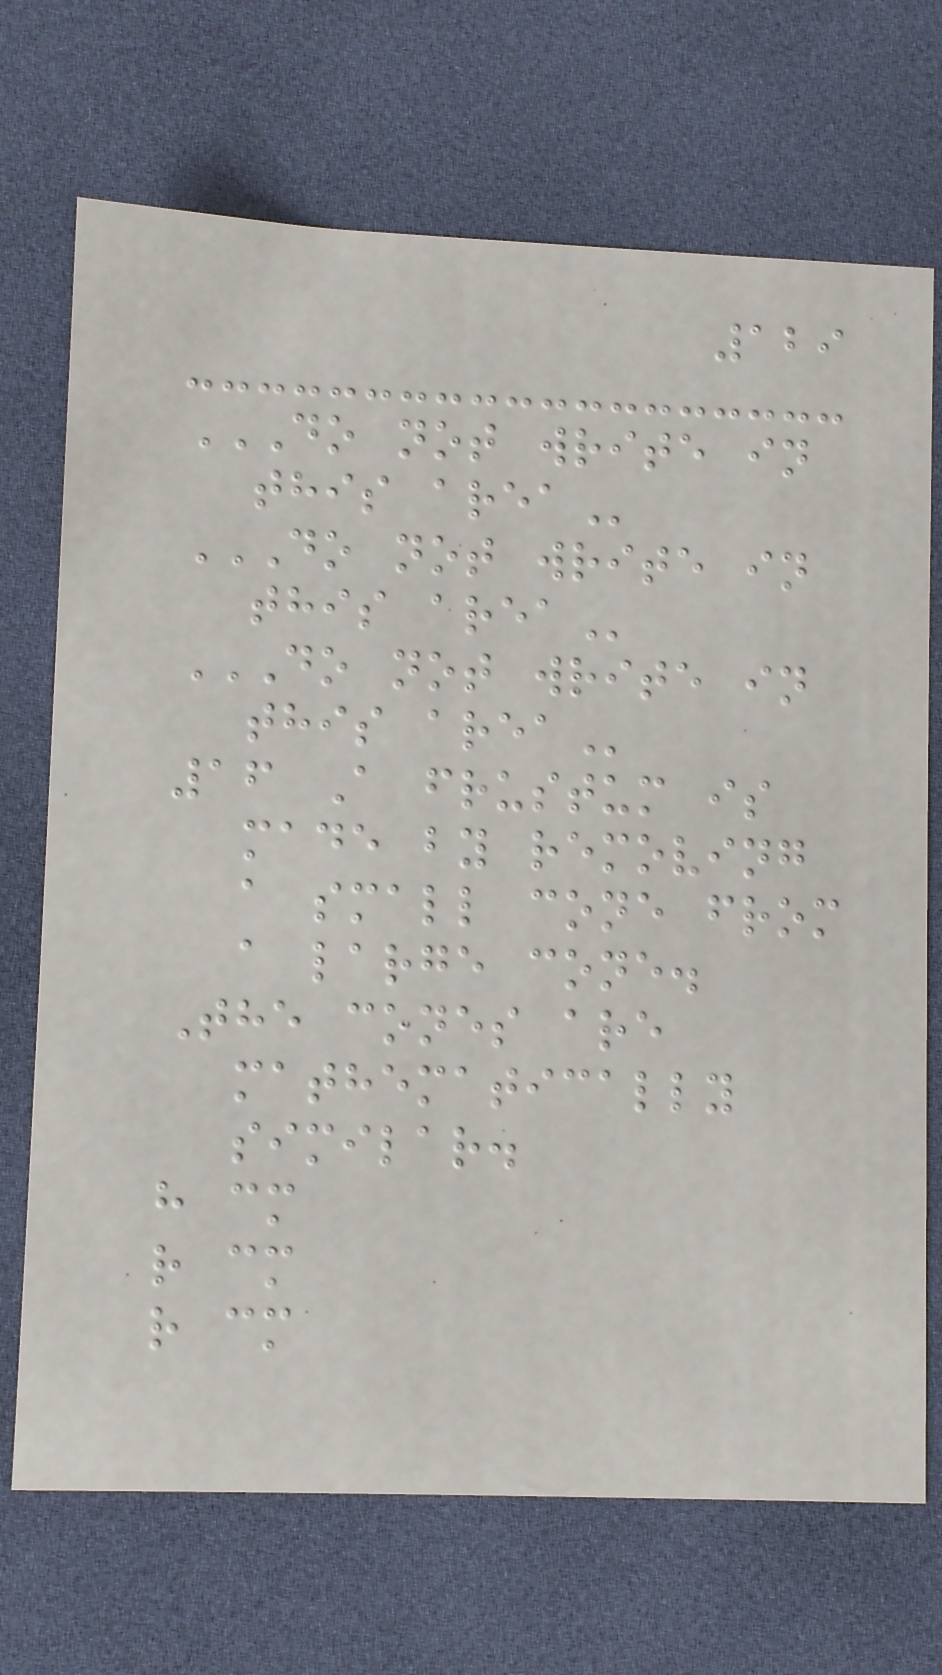129
DO NOT WRITE IN
THIS AREA
DO NOT WRITE IN
THIS AREA
DO NOT WRITE IN
THIS AREA
16 A frustum is
made by removing
a small cone from
a large cone.
The cones are
mathematically
similar.
h cm
r cm
r cm
